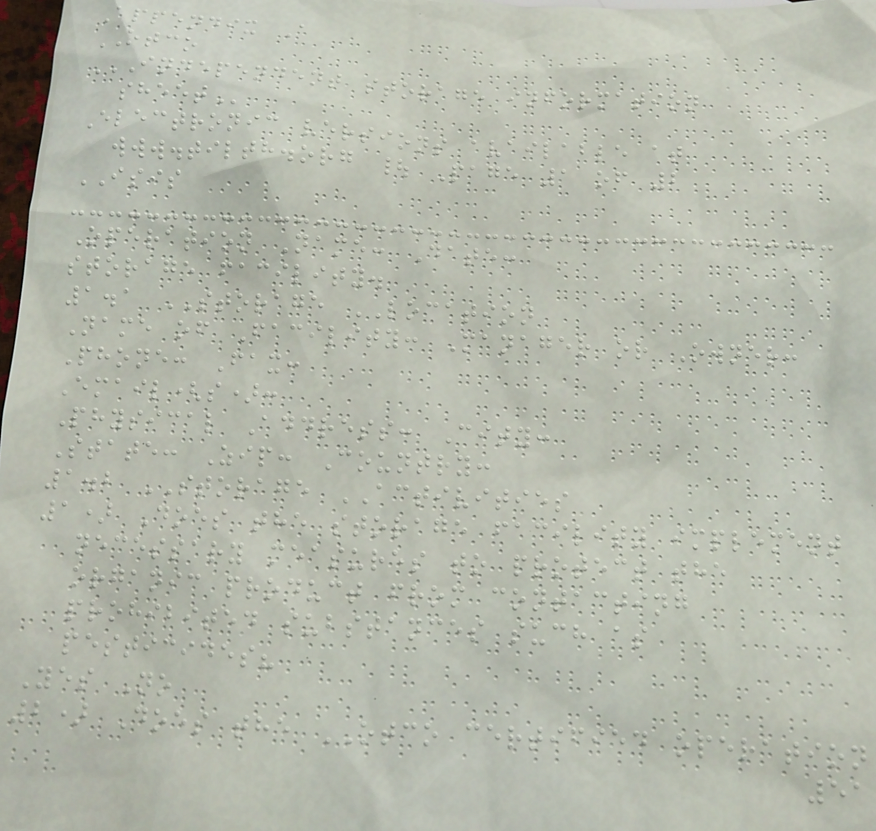Appendix A
OTCO
INDEPENDENT STORAGE INFORMATION
SHEET
Electronic versions available at
www.tilth.org | Page 1 of 2
ISIS
Operation Name: Date:
storage facility.
1.1 STORAGE LOCATION
Name of Facility: Manager or Owner:
Phone: Fax:
Email(s):
Physical Address: City:
State: Zip: Country:
1.2 STORAGE ACTIVITIES
1) Does the storage facility implement
necessary measures to protect the
organic product from contacting
prohibited substances such as
pesticides?
Yes No
2) Does the OTCO certified operation
51
